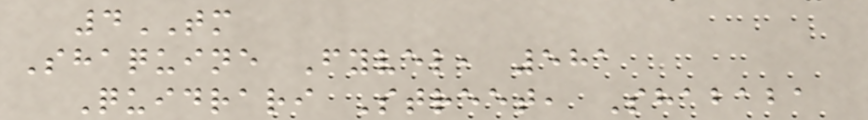4TM
Shaquine Fyvel, 581
Quidrari Street, Shababa
